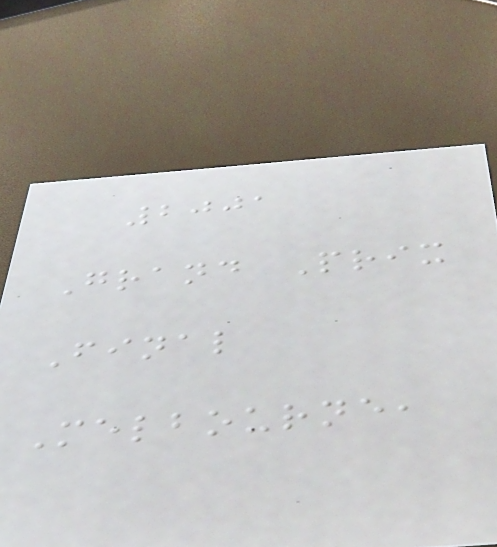2001
Grand Prix
Final
Melbourne,
